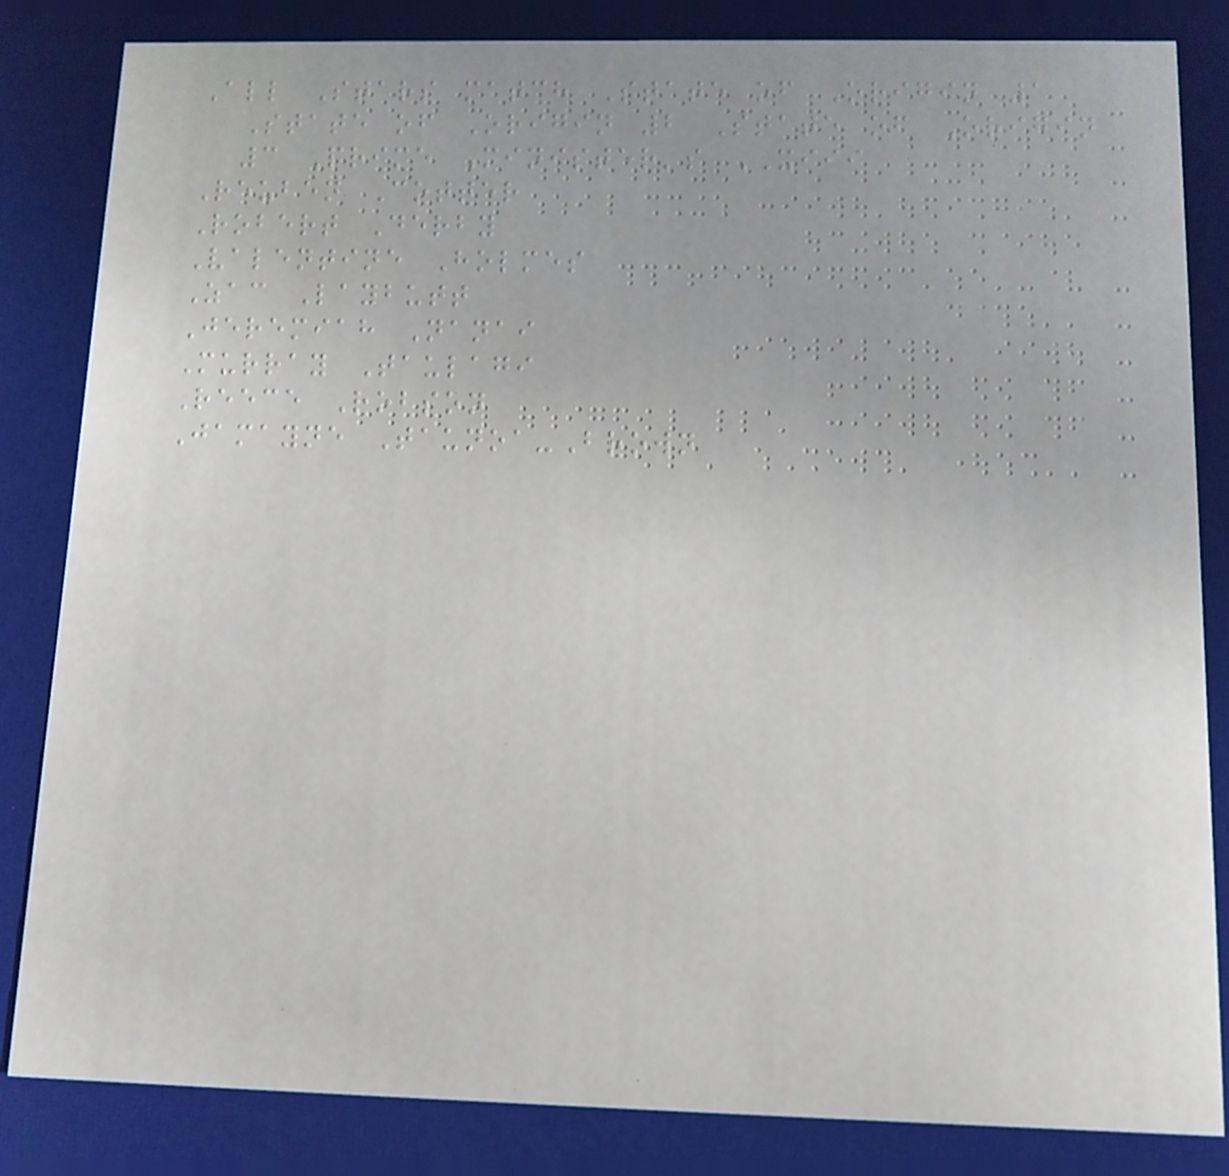All Stars match State of Origin 1
State of Origin 2 State of Origin
3 Prime Minister's XIII
Reuben Cotter
Robert Derby
Valentine Holmes
Zac Laybutt
Jeremiah Nanai
Murray Taulagi
Reece Robson
Jamayne Taunoa-Brown
